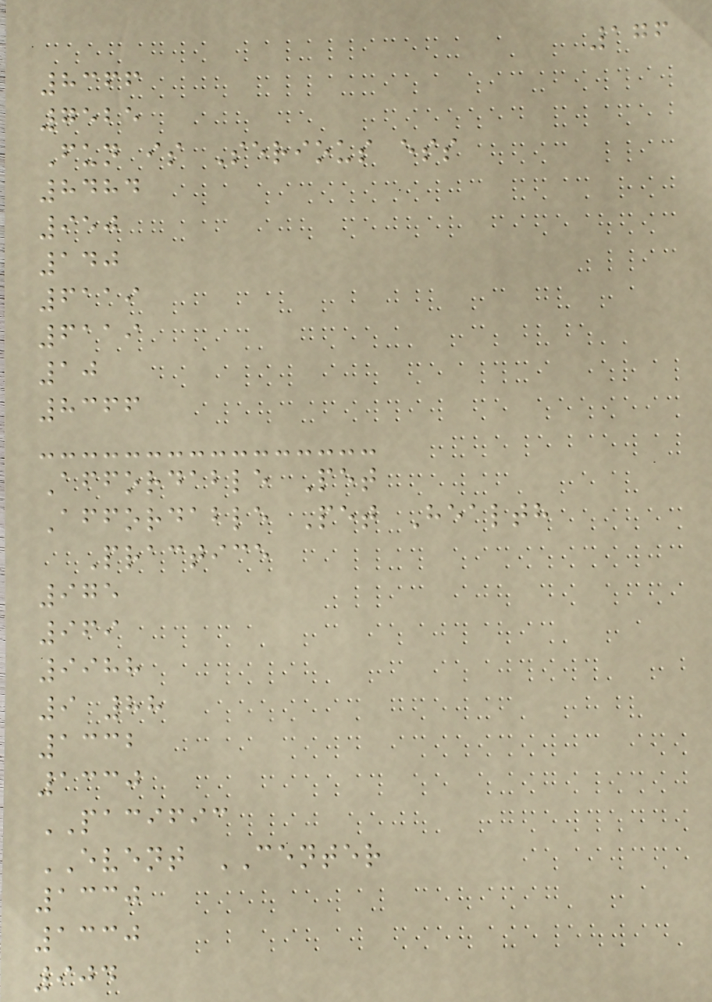176
8366
7525
Fun is Serious ess
8484
950
140
6119
6119
10
8366
Affordable Pet
Affordable Pet Health
Practice
975
969
9988
9 88
1332
1330
PACIFIC
EVENT CENTER
1330
1330
904
